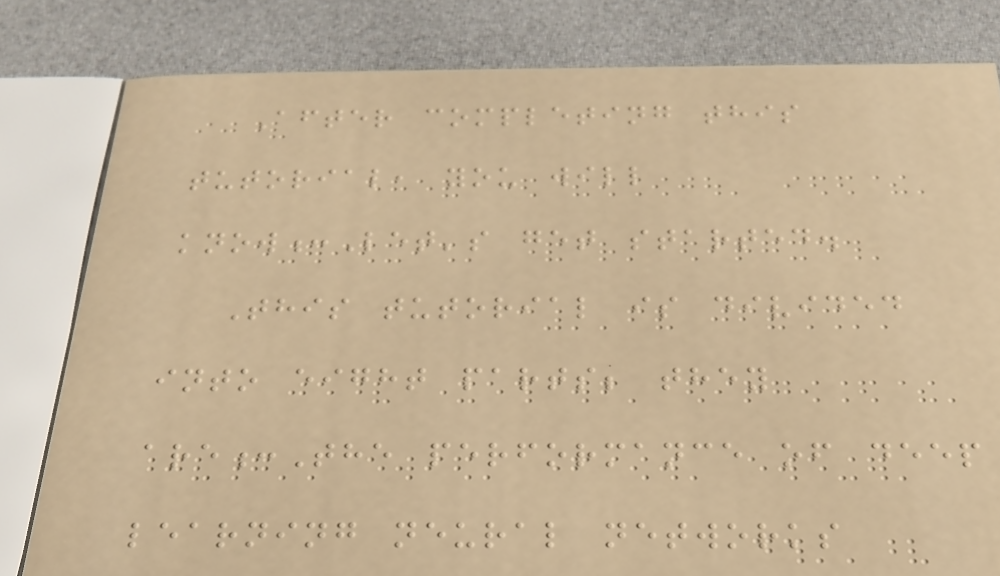After completing this
tutorial, you will
know:Let's get started.
This tutorial is divided
into eight parts; they
are:The performance of deep
learning neural networks
